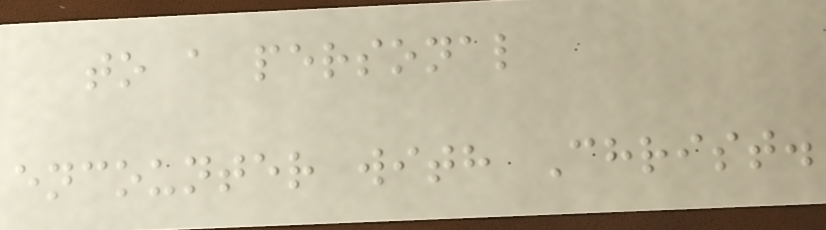to a personal
encounter with Christ.
